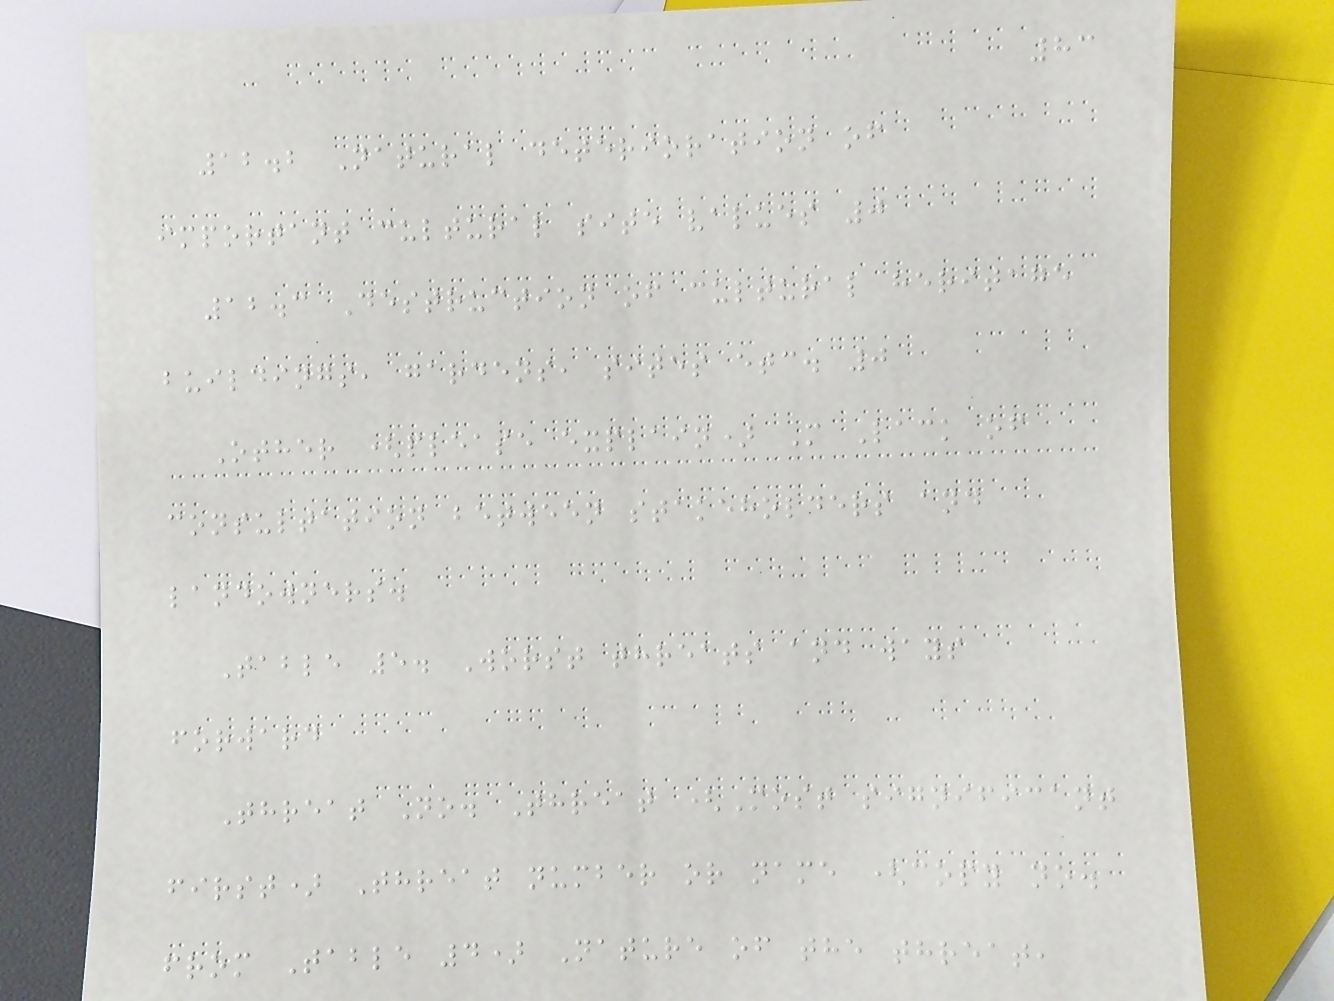83
12.2 Natural deterioration of
important cultural site values 0
12.3 Destruction of cultural heritage
buildings, gardens, sites etc. 0
Other (please explain) M Lack of
consultation between stakeholders and
landowners.
Table 5. Worst threats and ways
forward
Threat No. Threat (Most significant
first) Threat number or name (copy no.
from Table 4) Nature of the threat,
